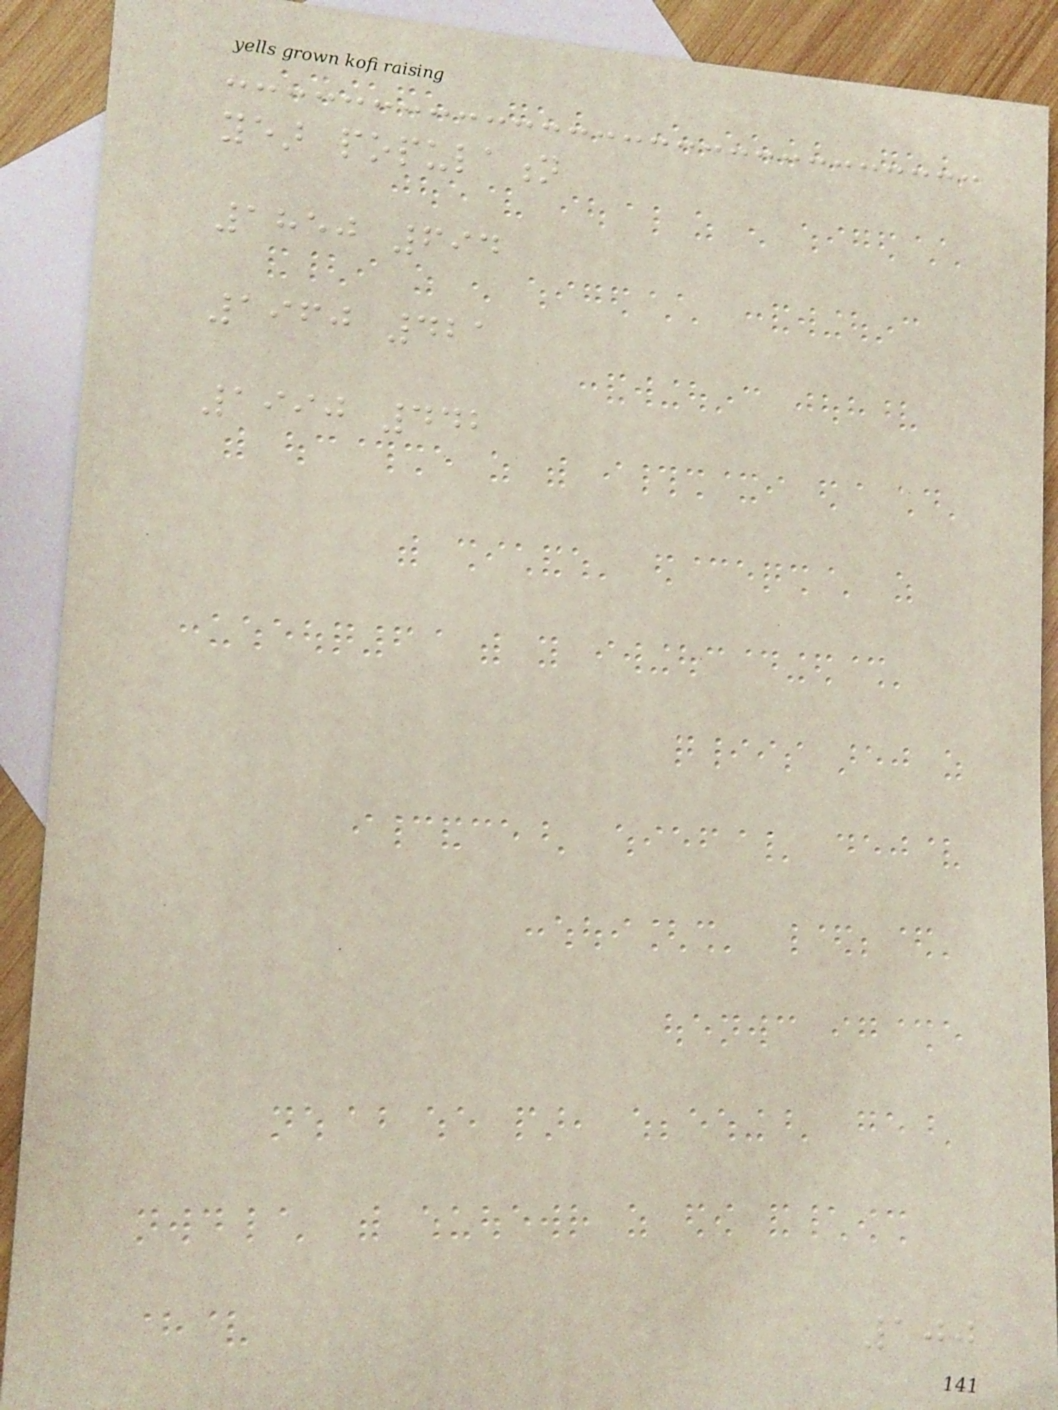year population
1850 694
1960 421
1990 442
100
